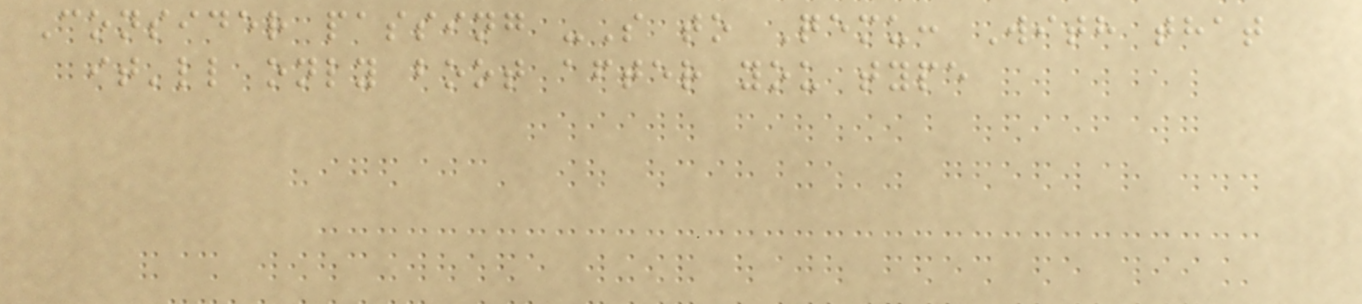Consider passing -S to Qemu: With that
it'll only boot after you type
